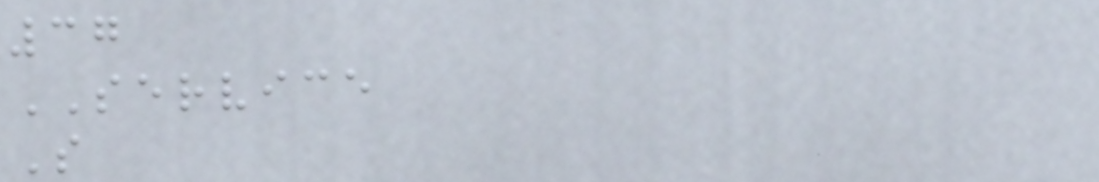37
SERVICE
S
